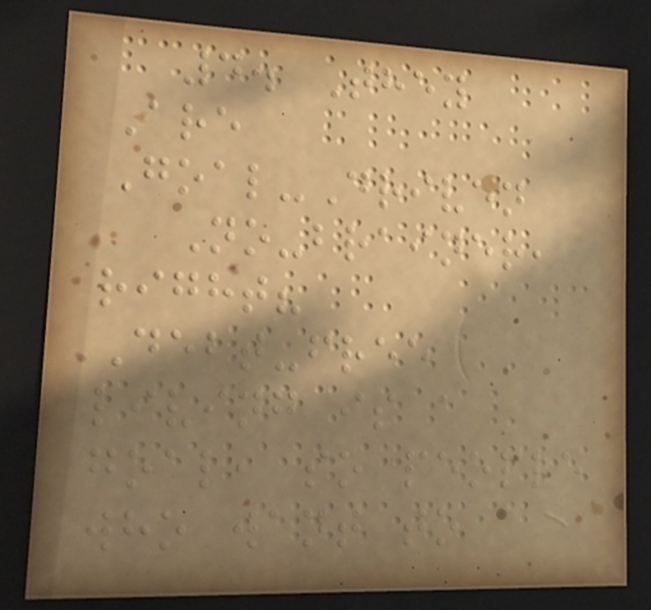4. They
Are
Goal-Driven
No-brainer,
right?
Debt-free
living is a
goal, so people
who want to
